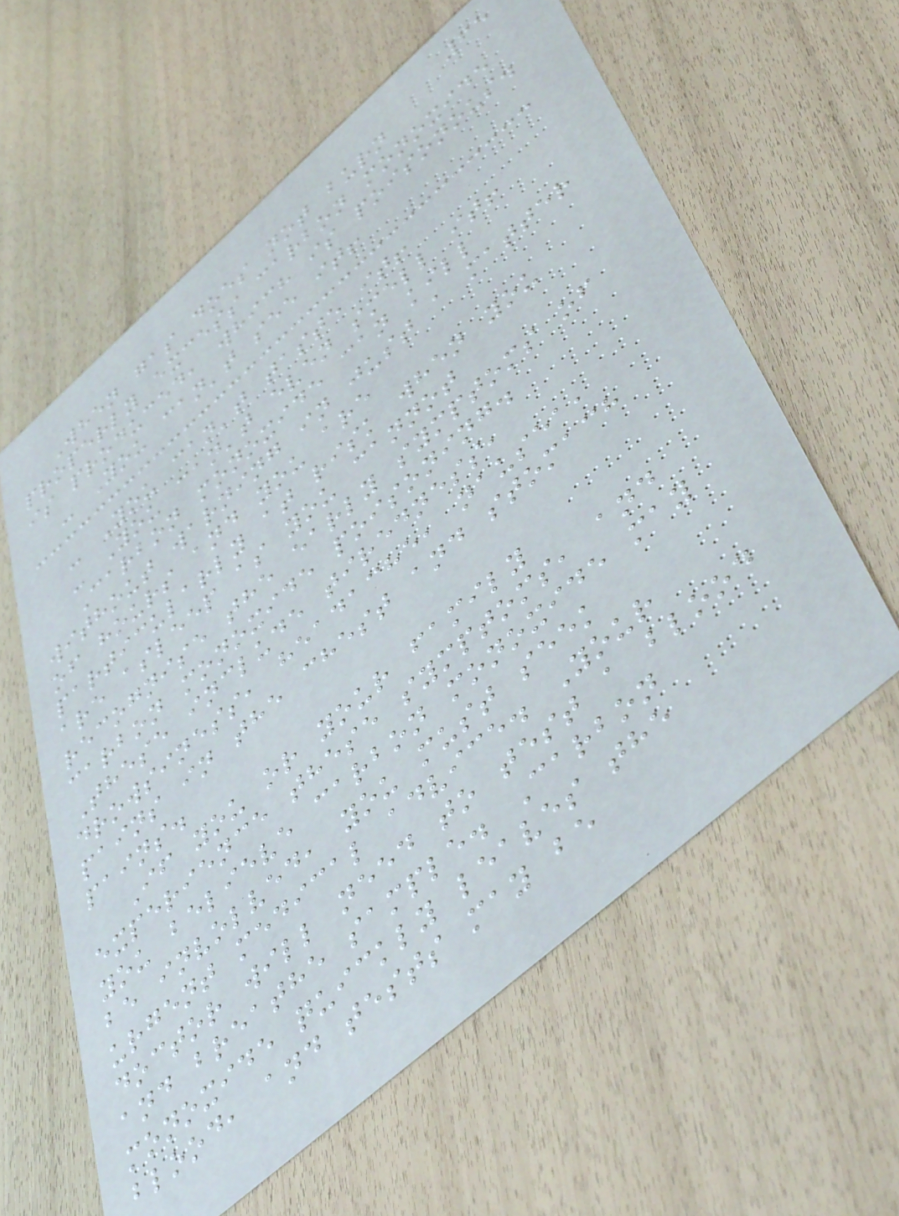65
When gas does not burn
properly excess carbon monoxide
is produced, which is poisonous.
- You can't see it!
- You can't taste it!
- You can't even smell it!
Carbon monoxide can kill
without warning in just a matter
of hours and you are
particularly at risk when you
are asleep as you cannot
recognise the early symptoms of
carbon monoxide poisoning.
These include tiredness,
drowsiness, headache, nausea,
pains in the chest and stomach
pains.
If you or your family
experience these symptoms, and
you believe carbon monoxide may
be involved, you must seek
urgent medical advice. Your
doctor will need to test a blood
and breathe sample. Carbon
monoxide quickly leaves the
blood, and tests may be
